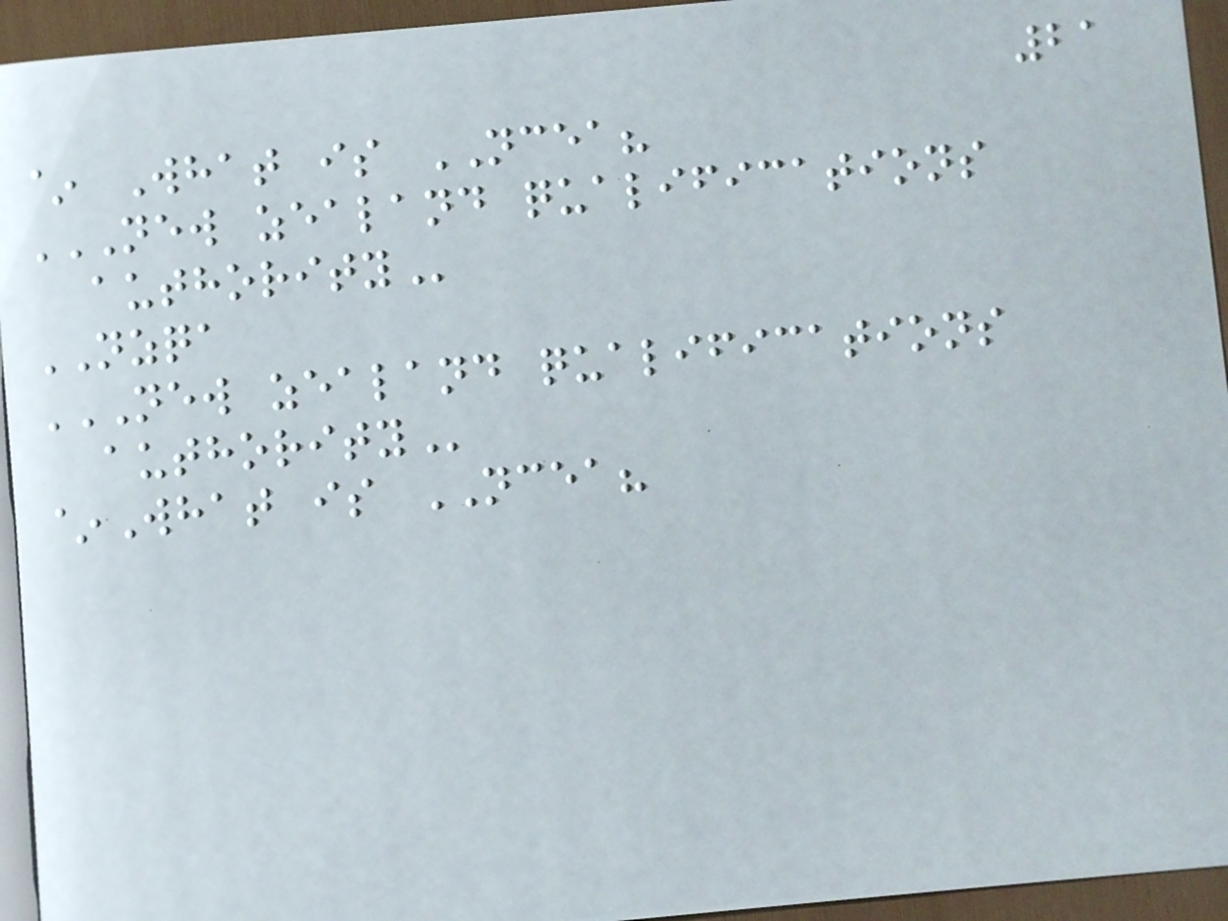21
~ What is NCEA?
NEW ZEALAND QUALIFICATIONS
AUTHORITY
NZQA
NEW ZEALAND QUALIFICATIONS
AUTHORITY
~What is NCEA?
